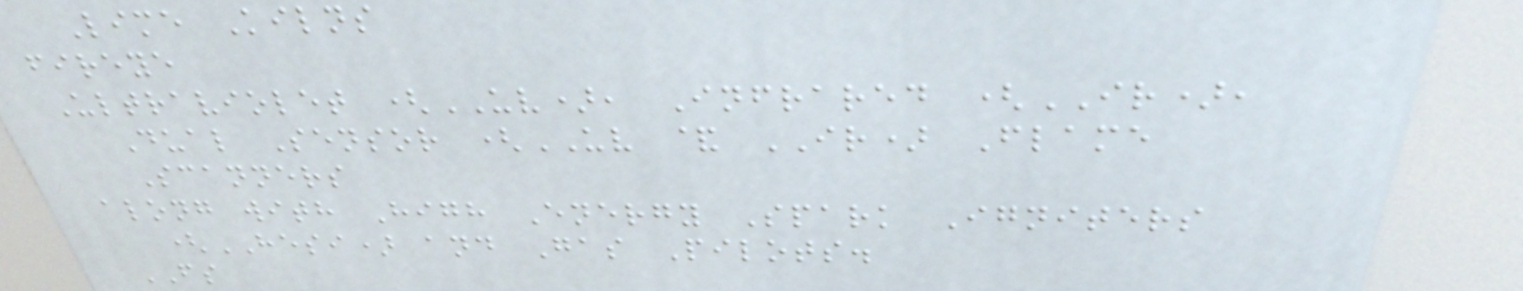Lime Kilns
fireye
Ultraviolet (UV), Infrared (IR),
Dual Sensor (UV & IR) Flame
Scanners
along with High Energy Spark Igniters
(HESI) and Gas Pilots.
FS
